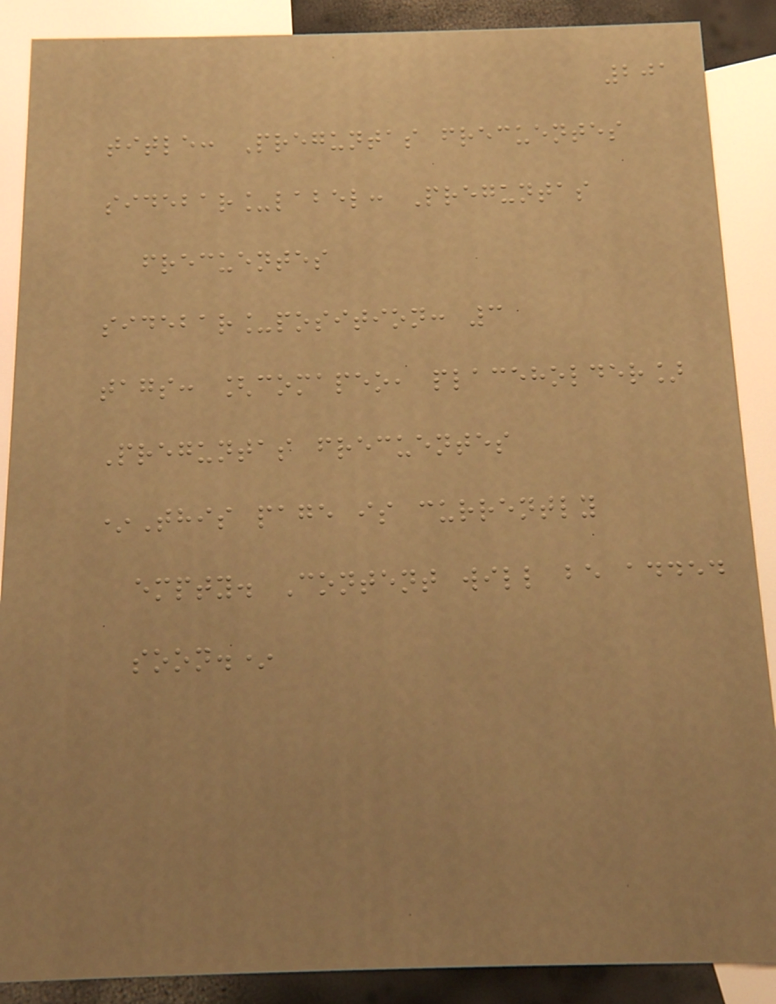201
title: Preguntas frecuentes
sidebar_label: Preguntas
frecuentes
sidebar_position: 3
tags: [comapeo, placeholder]
Preguntas frecuentes
*This page is currently
empty. Content will be added
soon.*
